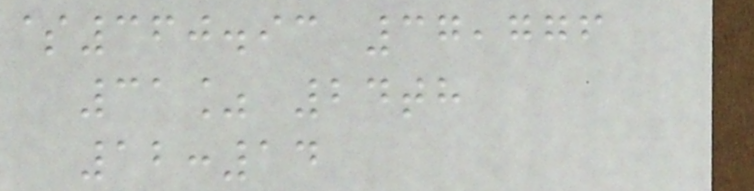$360.93 37,776
31% 24th
12:14
